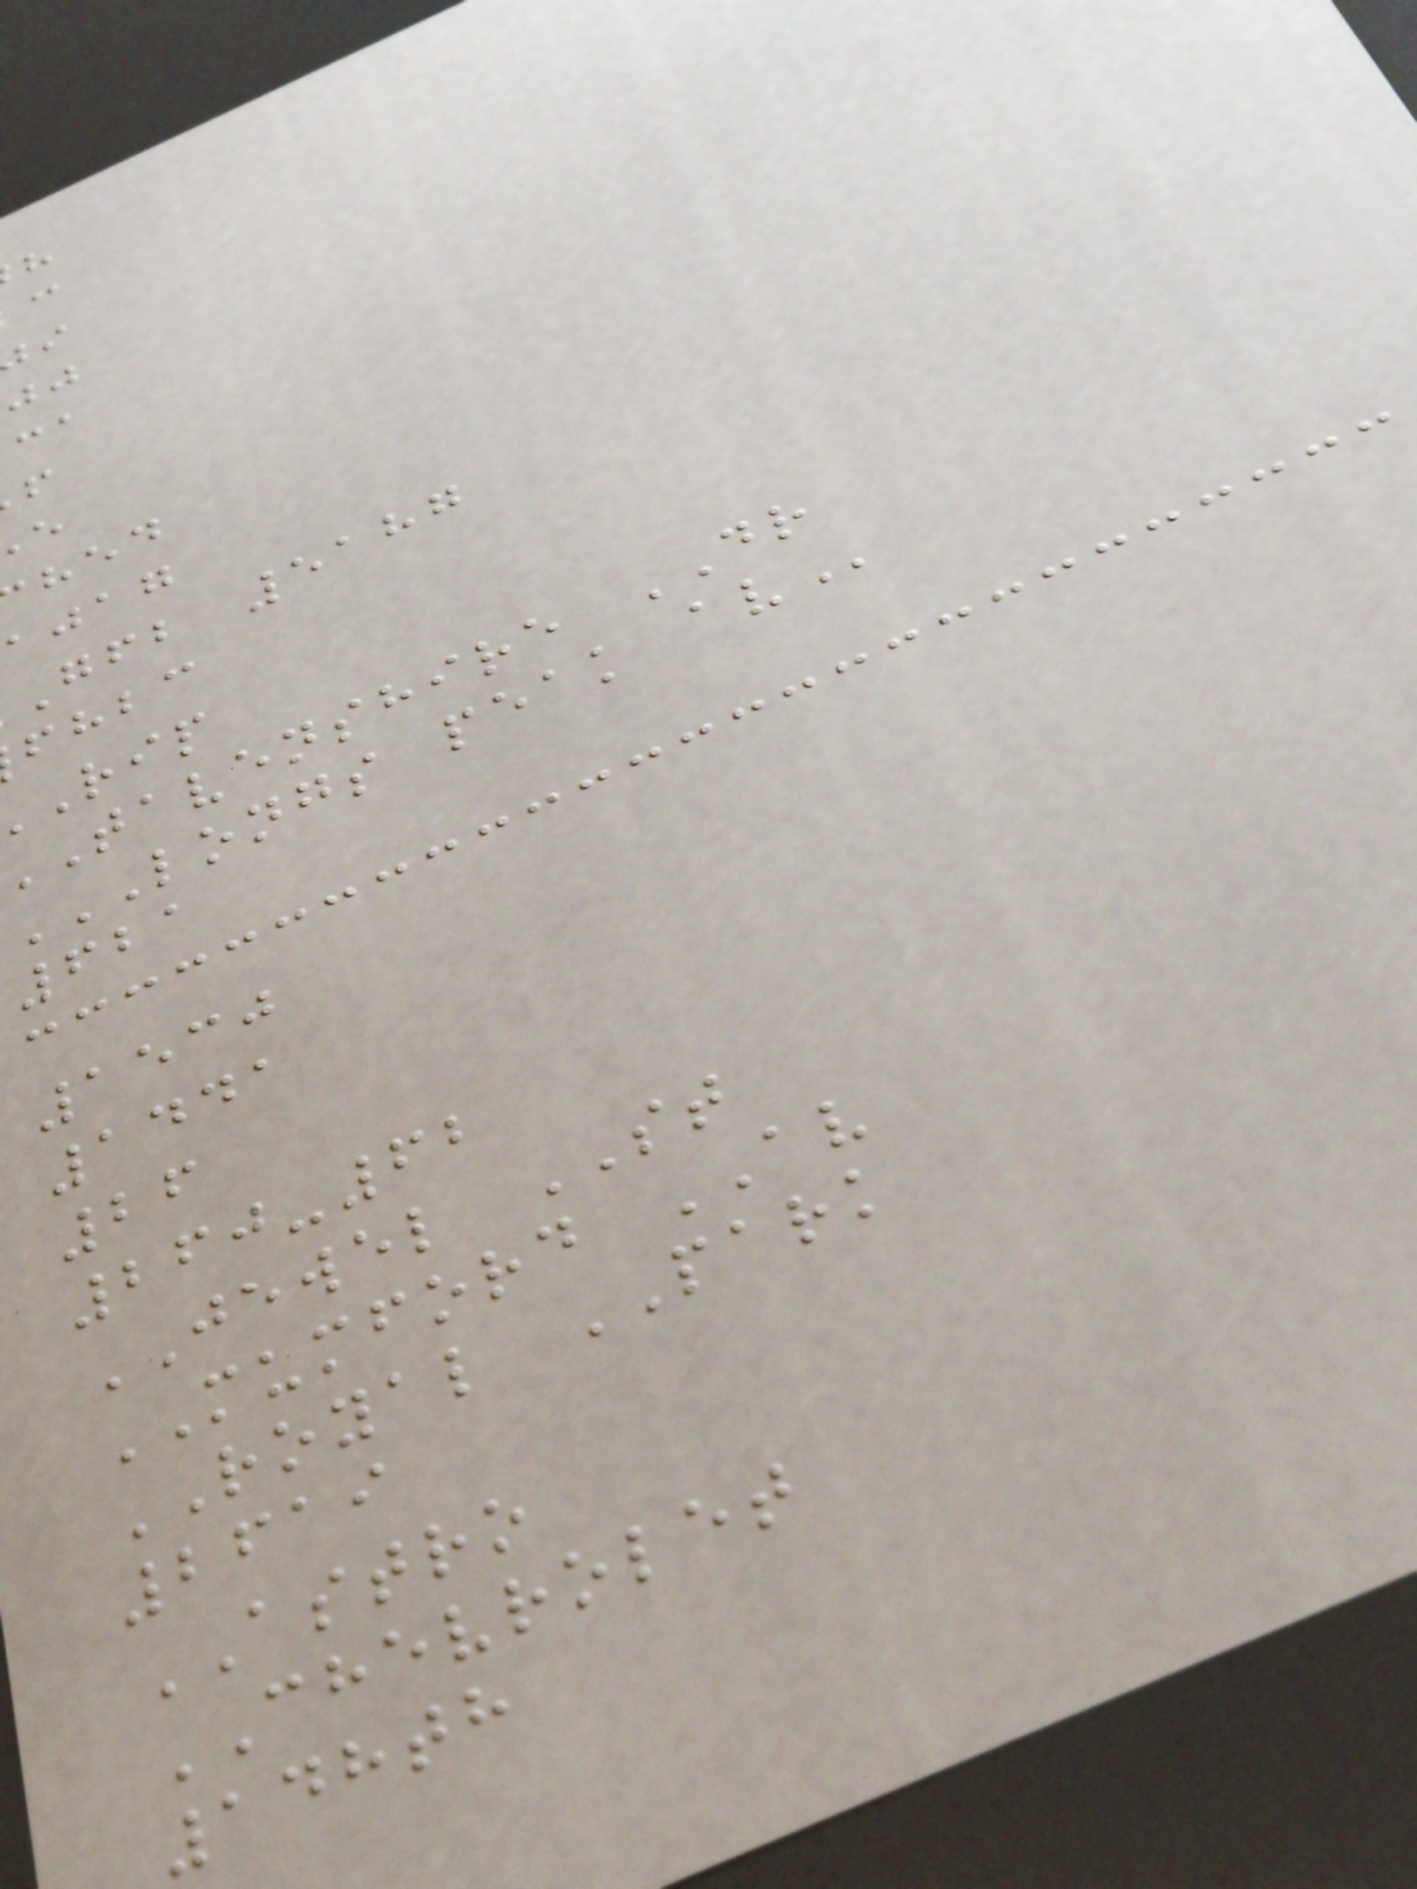ajag
gfb 5187
fhbc
tavenshire DR
LONGS PEAK AV
621
1530
1441
26
260-62
JEWEL ST
MUMFORD AV
ROYAL PARK
2619
ASTRO
CHEVROLET
148th
